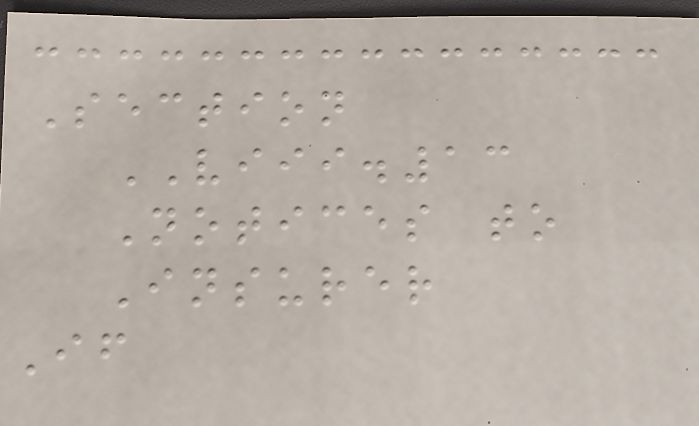Section
VIII.13
Notices to
Insurer
If
